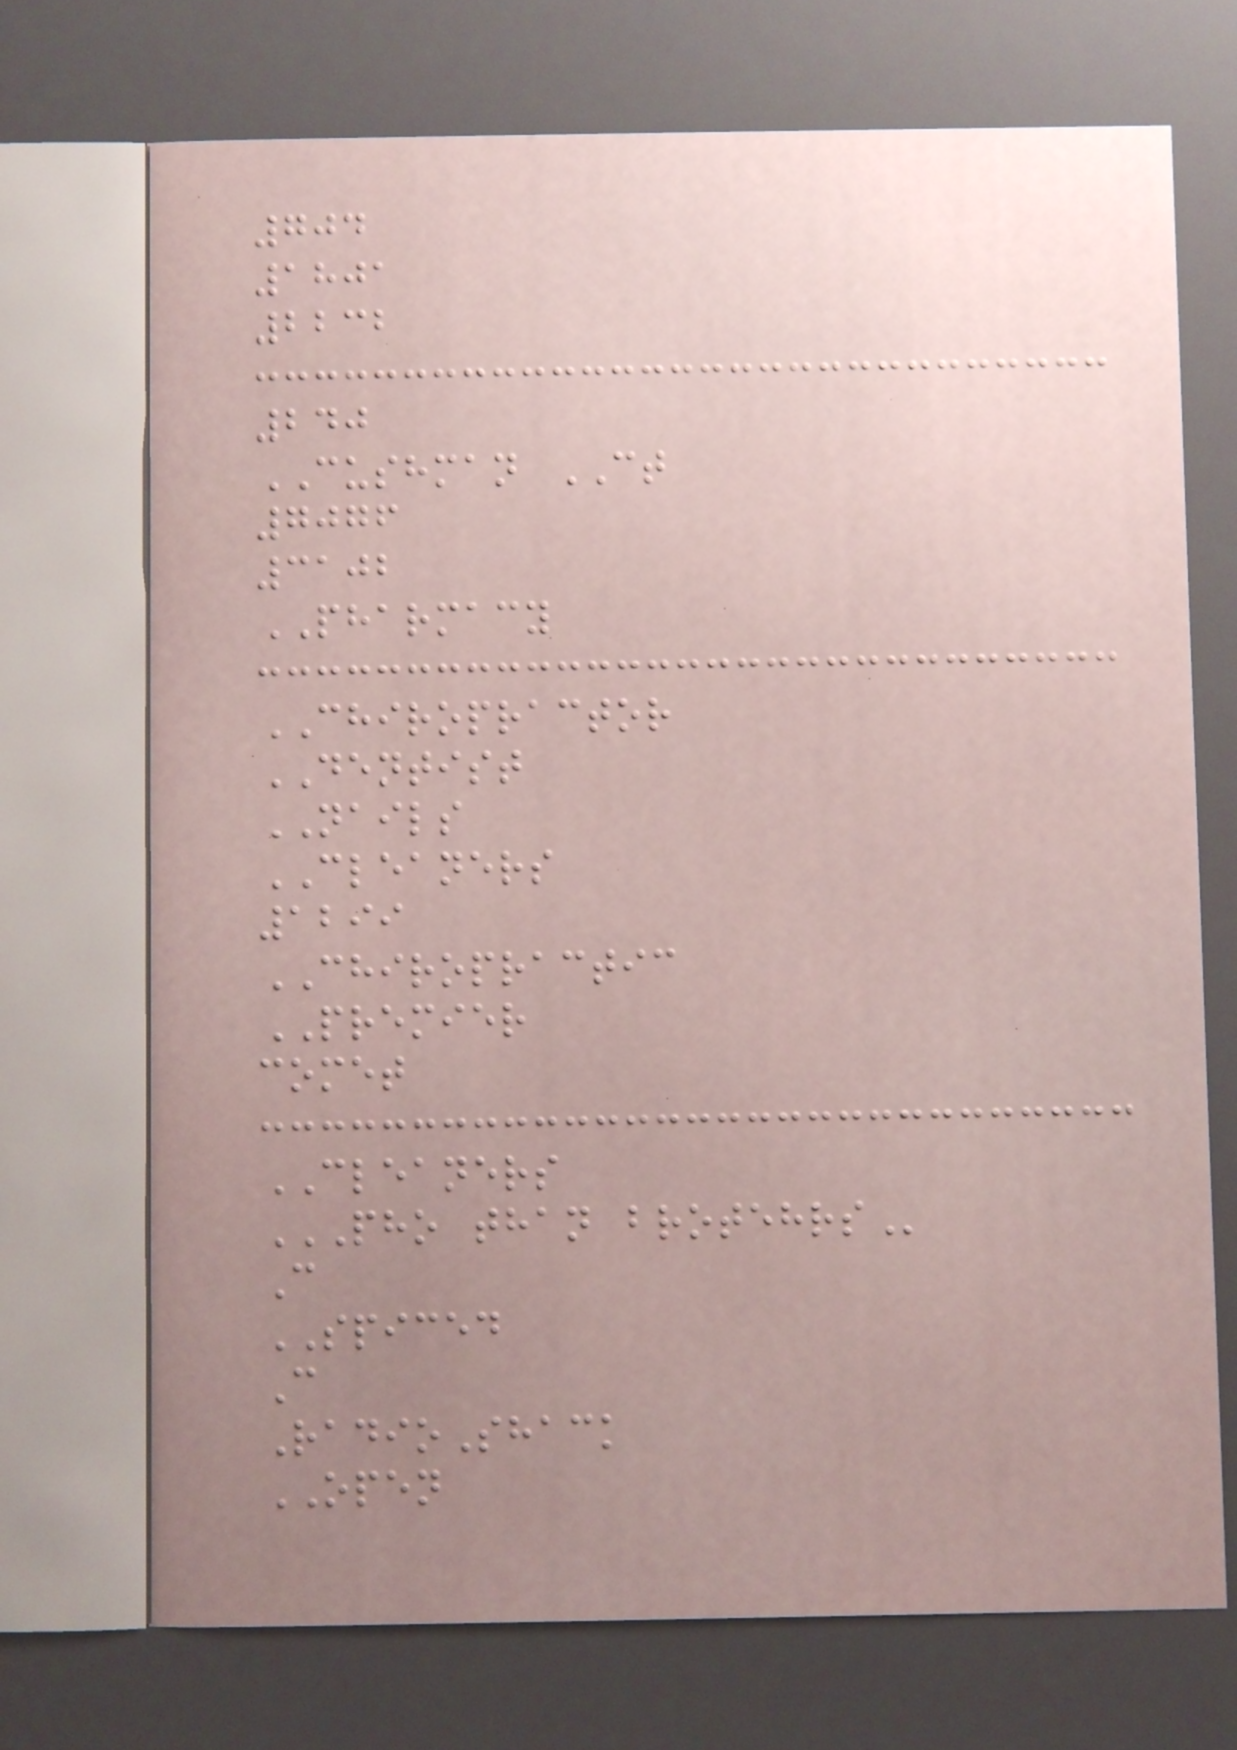704
1801
2232
240
CUSHMAN CT
7076
3102
PHARMACY
CHIROPRACTOR
DENTIST
NAILS
CLEANERS
1299
CHIROPRACTIC
PREMIER
comet
CLEANERS
PHO THAN BROTEHRS
C
SPICED
C
RadioShack
OPEN
